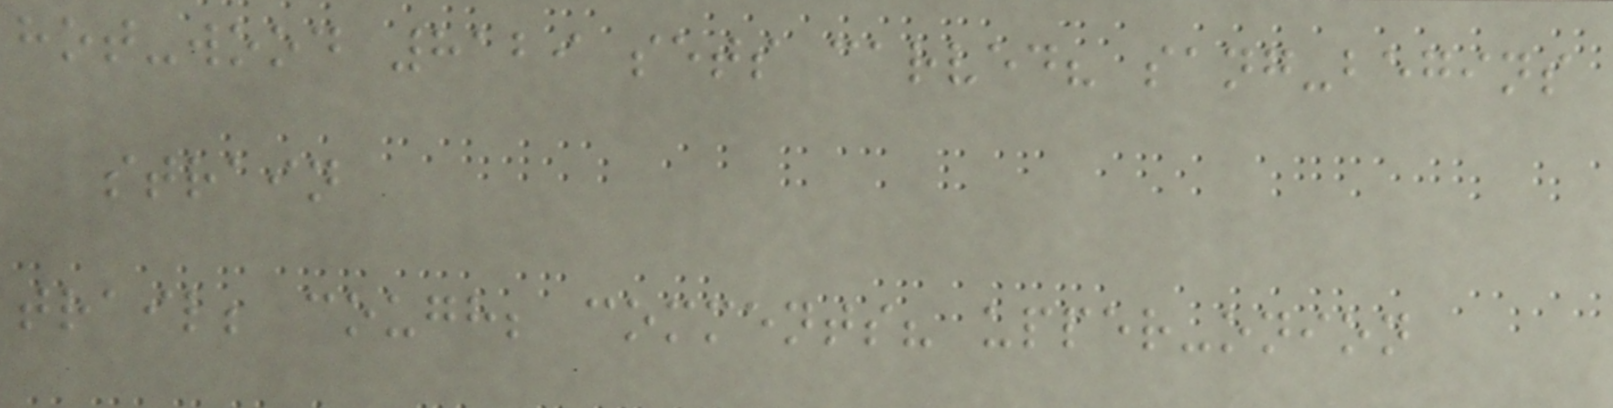hot-wood 8129 sets carved? sang-begins
strain
trail; cough; comments? upper-onion
